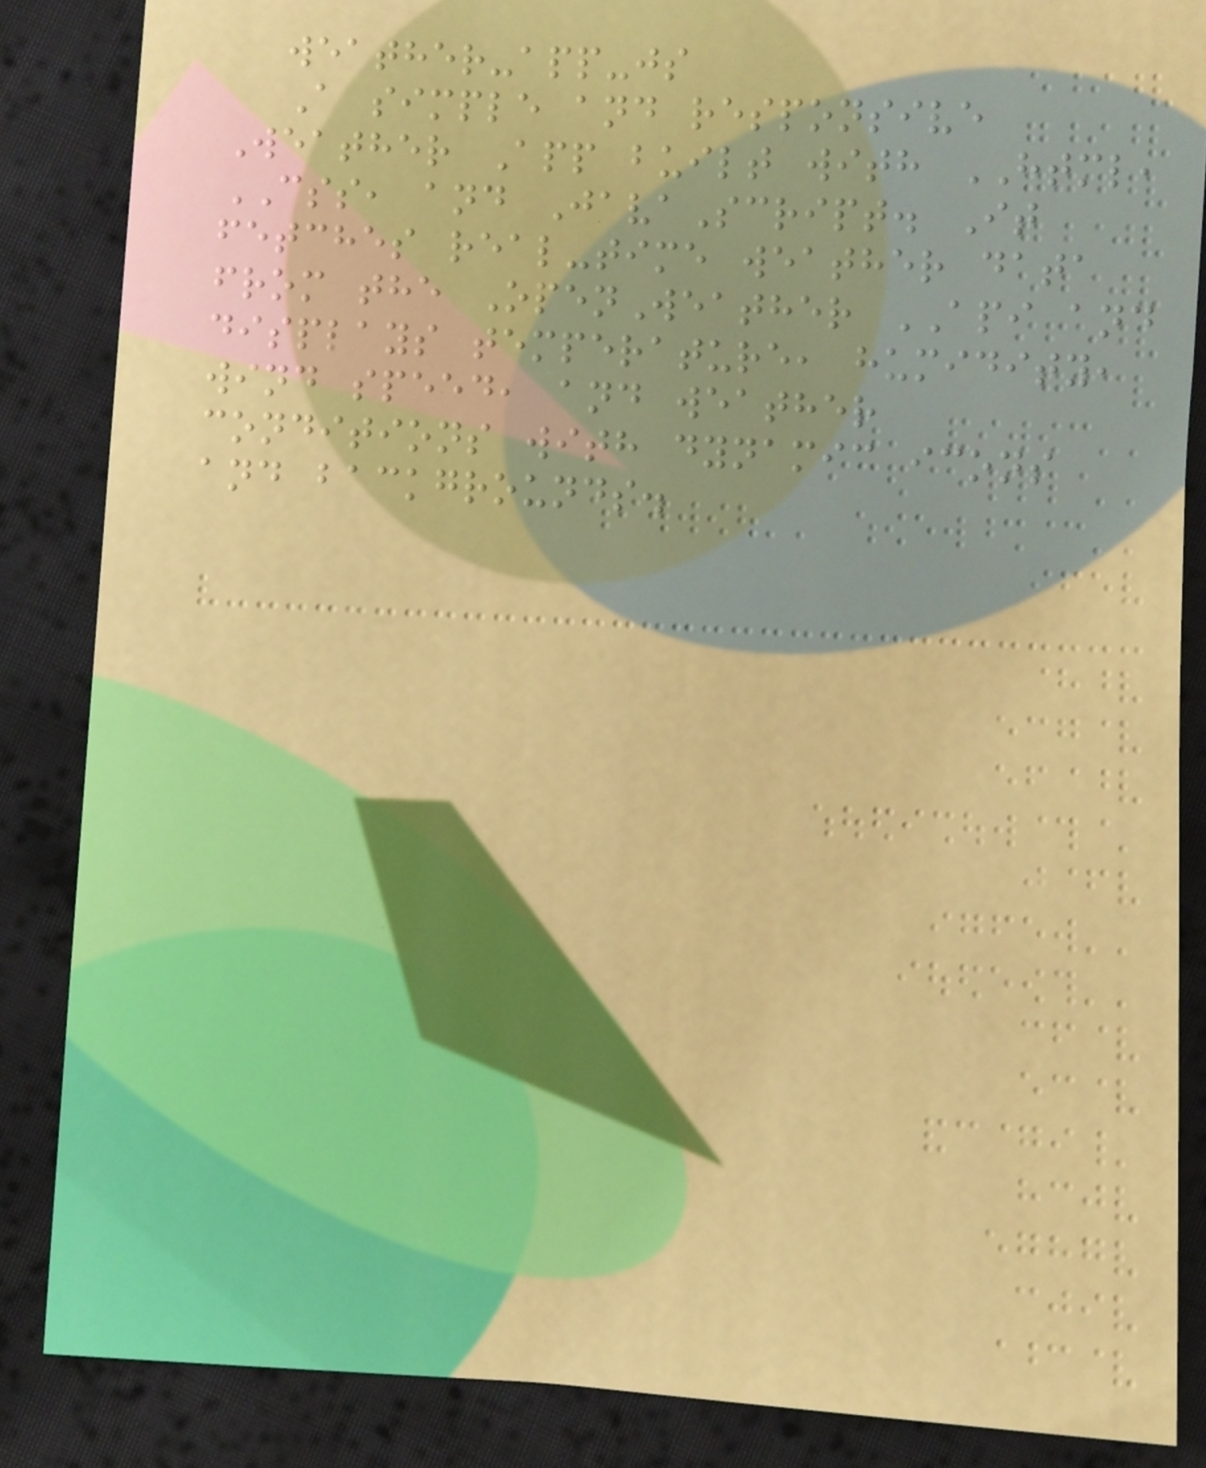weather-app-js
A simple and responsive
Weather App built with HTML,
CSS, and JavaScript. It
fetches real-time weather data
from the OpenWeather API and
displays temperature, humidity,
wind speed, and weather
conditions with dynamic icons
and backgrounds.
